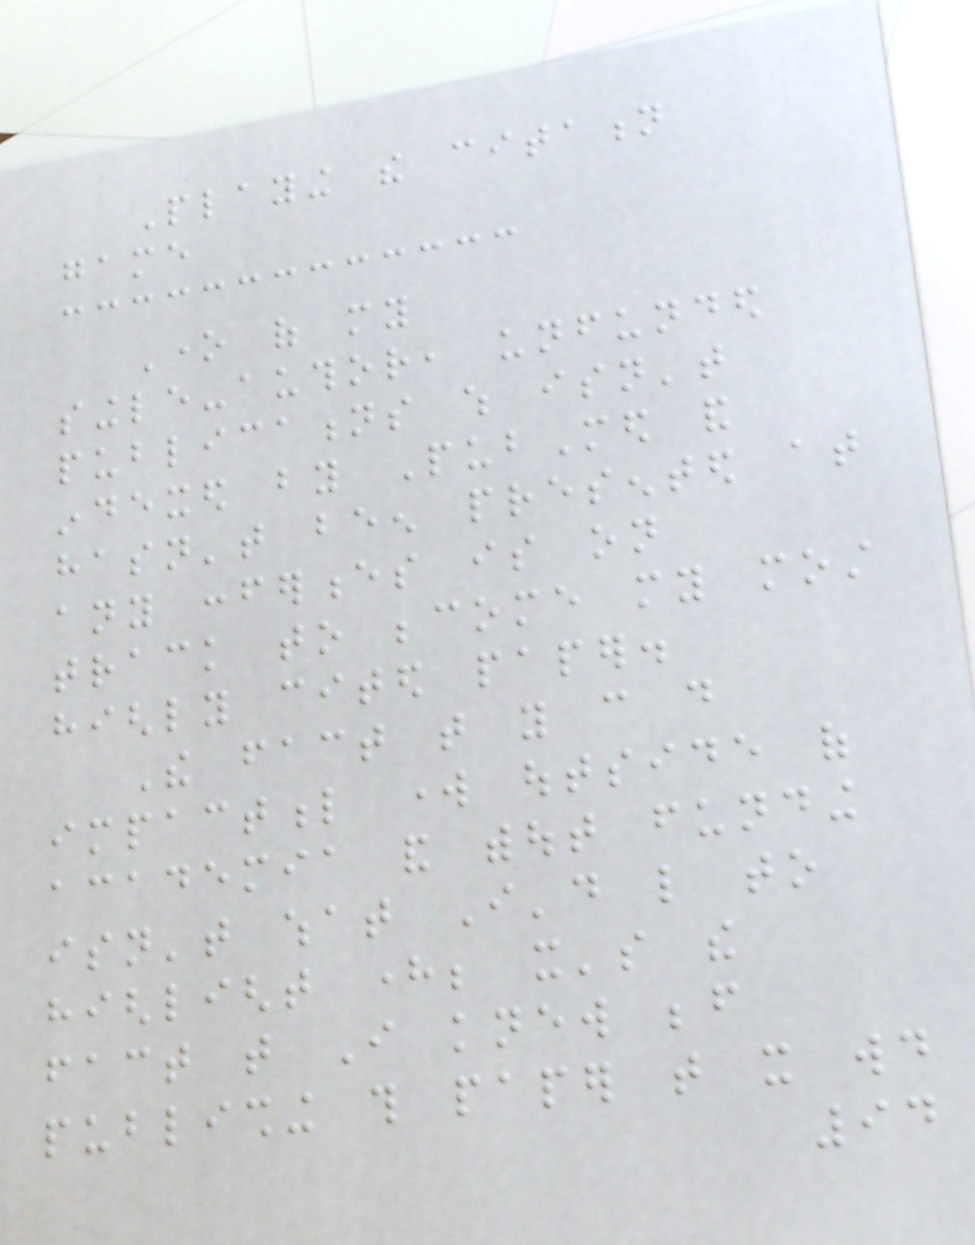Playing the citation
game
One of my
single-author, unfunded
publications which isn't
indexed by PubMed and
hasn't been presented at
any conferences is on
track to become my most
highly cited paper.
The fact that you can do
impactful work outside of
academia and without funding
isn't what I'd like to
highlight here; it's the
fact that I knew before
publishing this paper that it would
94
